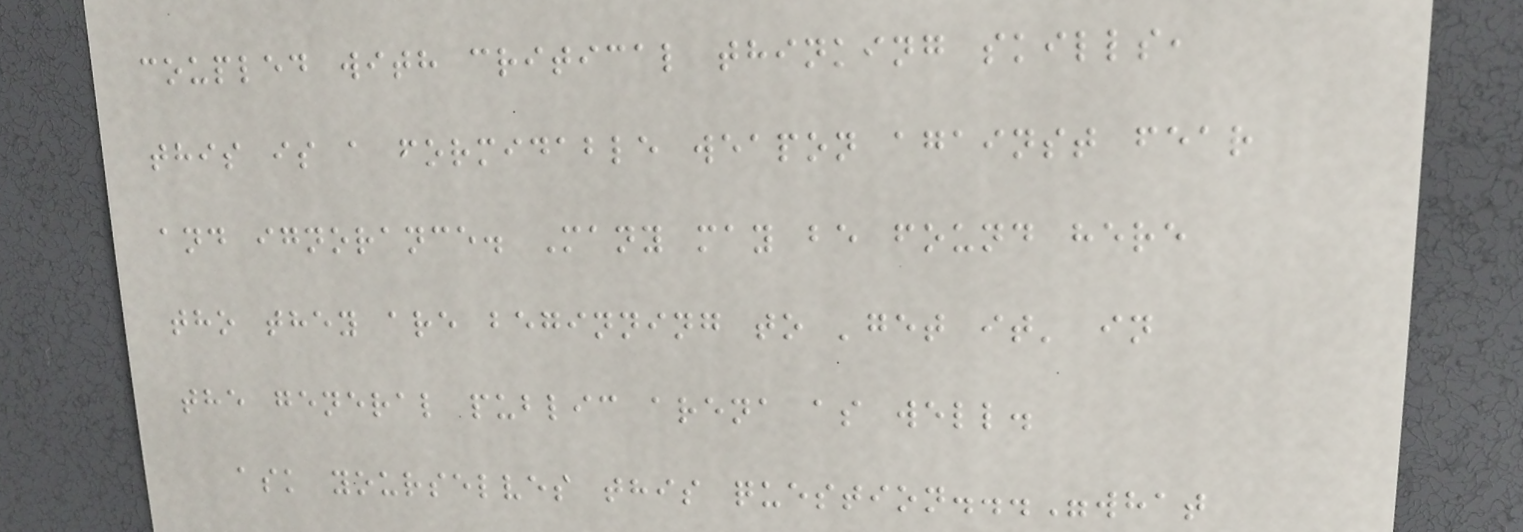coupled with critical thinking skills,
this is a formidable weapon against fear
and ignorance. Many may be found here
tho they are beginning to 'get it' in
the general public arena as well.
ask yourselves this question..."what
